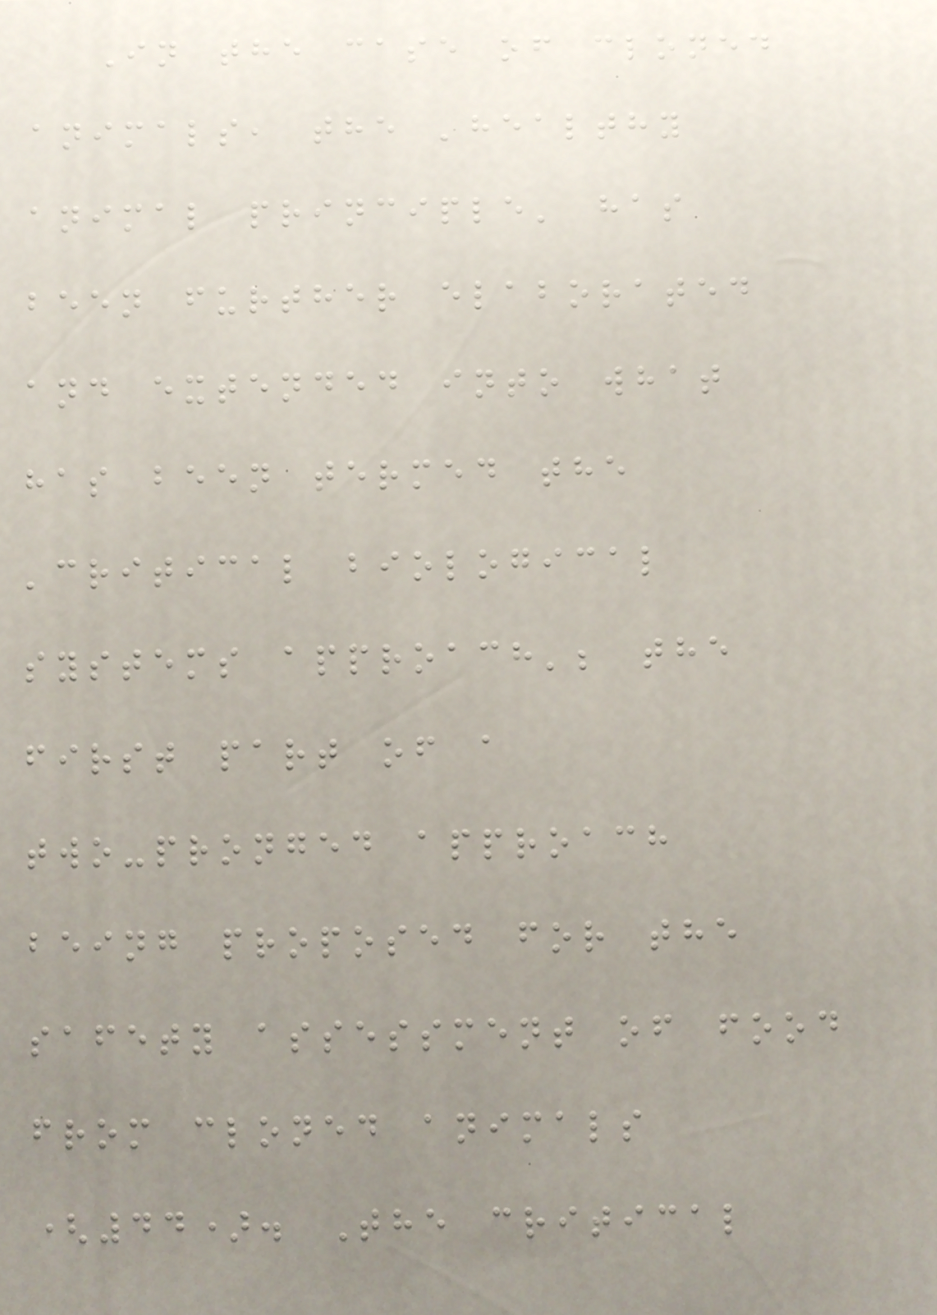In the case of cloned
animals, the 'healthy
animal principle' has
been further elaborated
and extended into what
has been termed the
'critical biological
systems approach'; the
first part of a
two-pronged approach
being proposed for the
safety assessment of food
from cloned animals
(44). The critical
